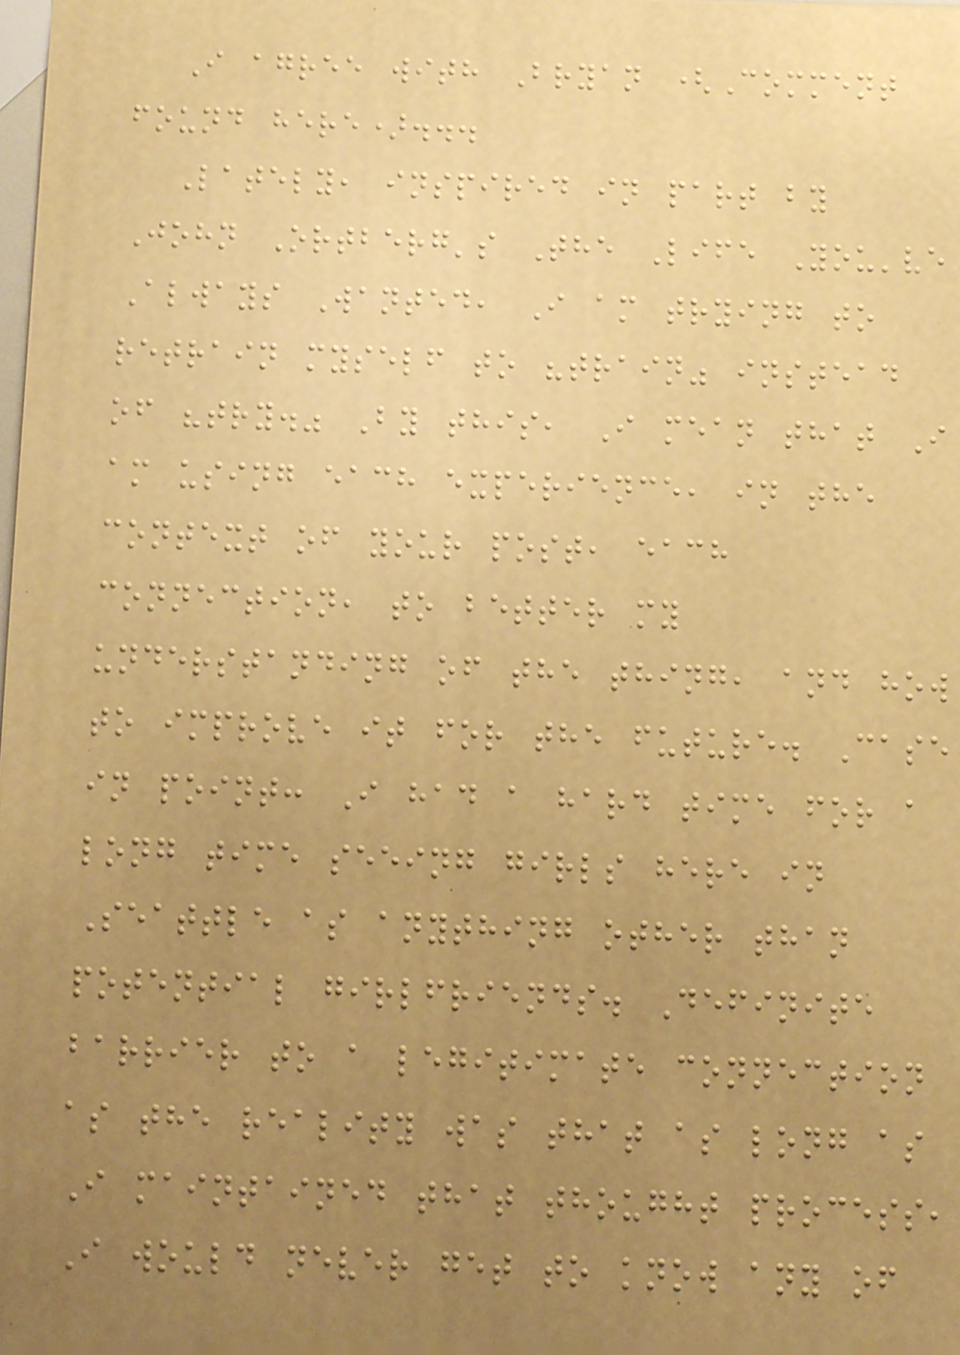I agree with Bryan (Comment
found here)...
Lately, inspired in part by
John Ortberg's The Life You've
Always Wanted, I am trying to
retrain myself to "train" instead
of "try." By this, I mean that I
am using each experience, in the
context of your post, each
connection, to better my
understanding of the thing, and how
to improve it for the future. Case
in point: I had a hard time for a
long time seeing girls here in
Seattle as anything other than
potential girlfriends. Definite
barrier to a legitimate connection
as the reality was that as long as
I maintained that thought process,
I would never get to know any of
